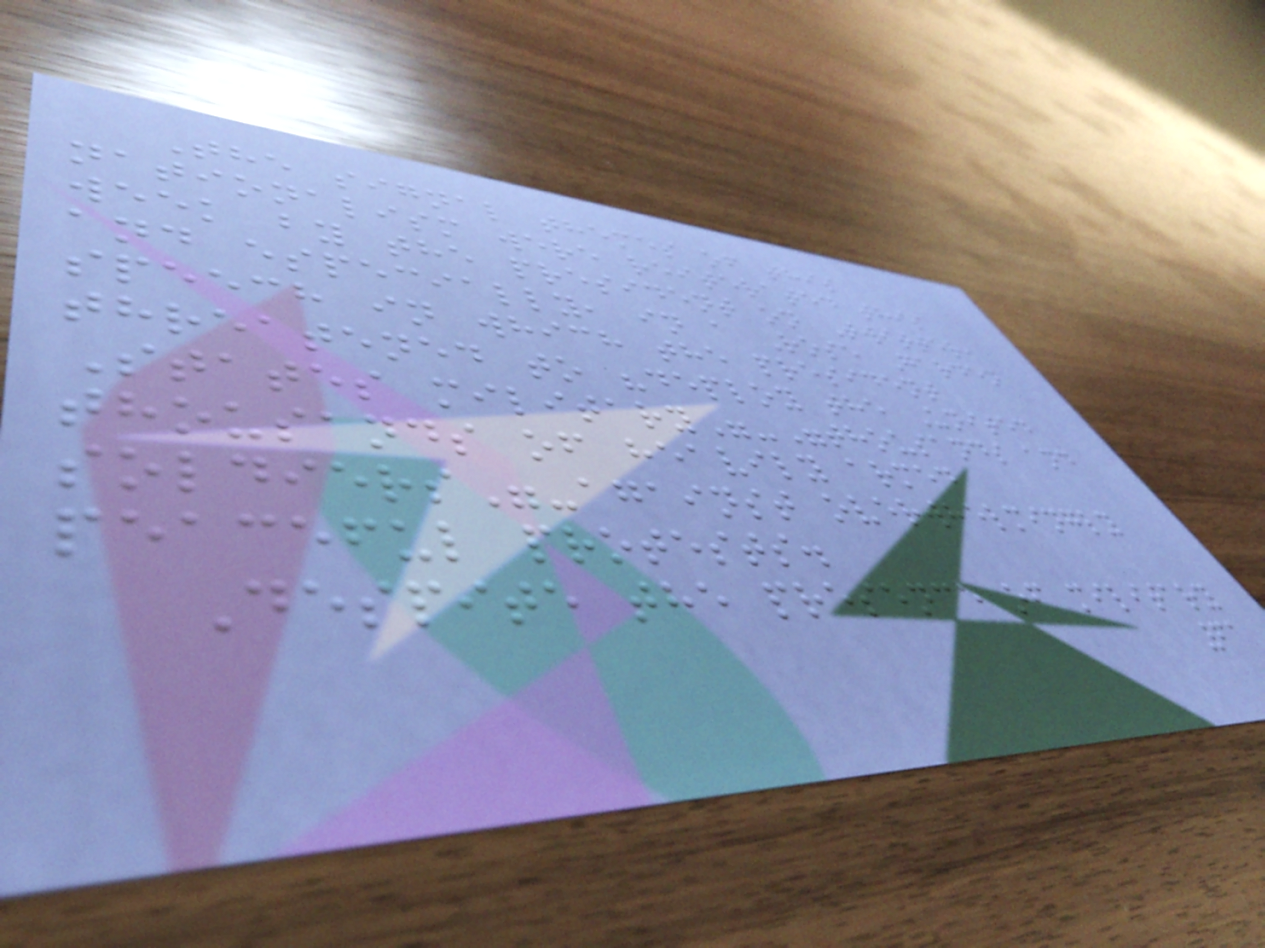The signal themes of this
nationalism were reiterated this
week by the president on Twitter,
and especially, in a Rose Garden
speech in which the president
threatened to "deploy the United
States military"-"thousands and
thousands of heavily armed
soldiers"-against overwhelmingly
peaceful protests.
Despite the presence of military
61
